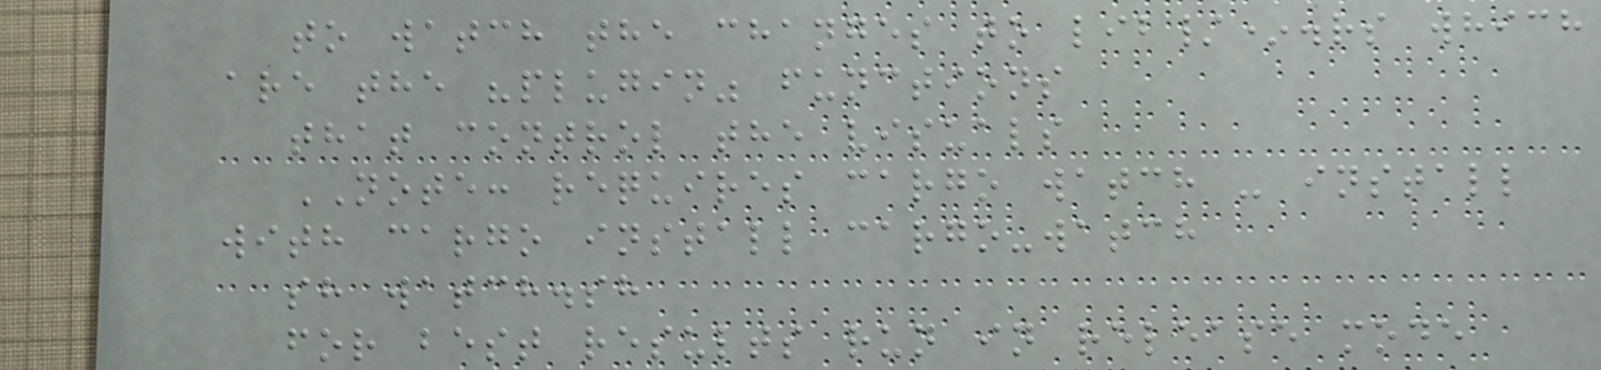to watch the changes to lib/*.rs which
are the "plugin" functions
that control the visuals
NOTE: requires cargo watch - install
with cargo install cargo-watch
sh watch.sh
for best results run in release mode
